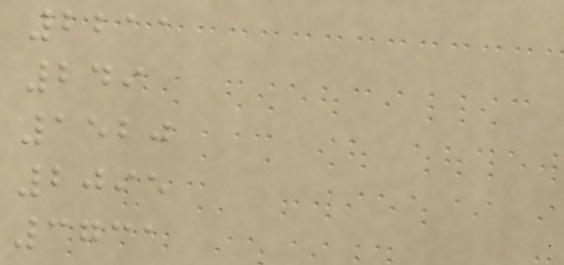2211
249
1520
2095
3731
